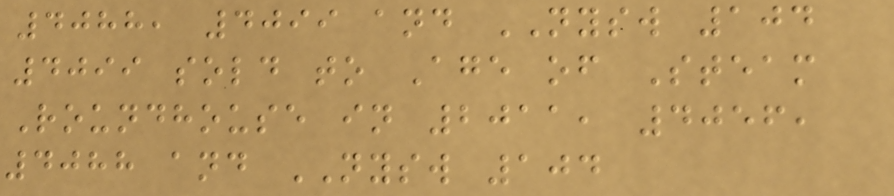4088, 4099 and NYSW 104
4099 sold to Age of Steam
Roundhouse in 2011, 4056,
4088 and NYSW 104
